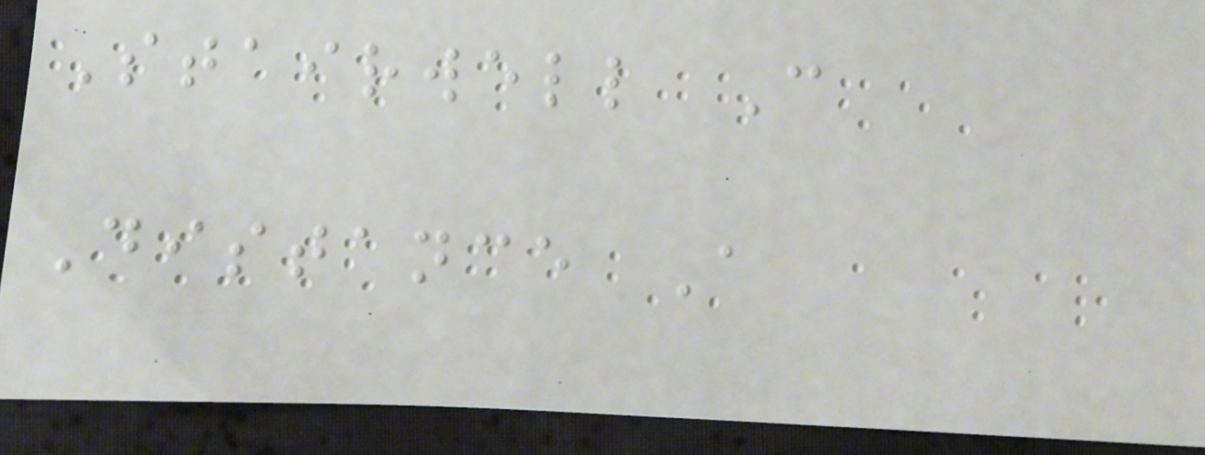Stairwell C
Distance A
